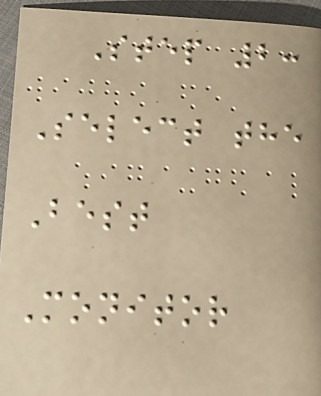Step 2:
Select the
Best
Monitor
